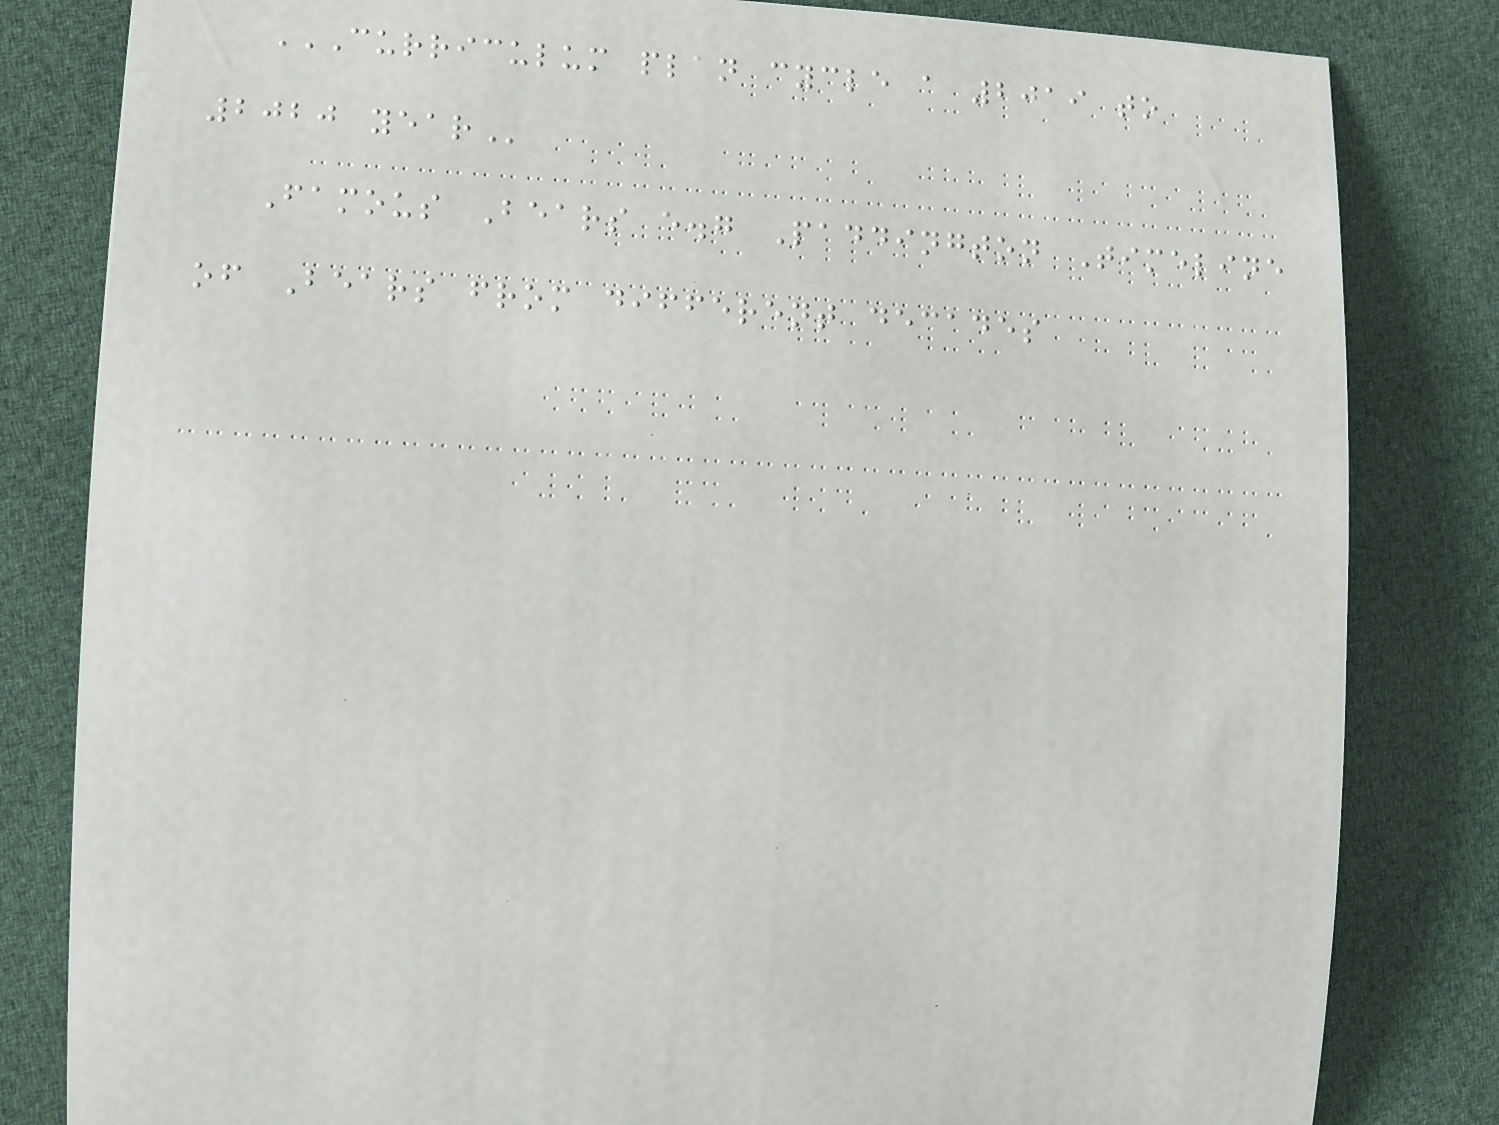CURRICULUM PLAN CYCLE A 2019 TO
2020 YEAR
Famous Bears e.g Paddington Timeline
of Bears from different decades
